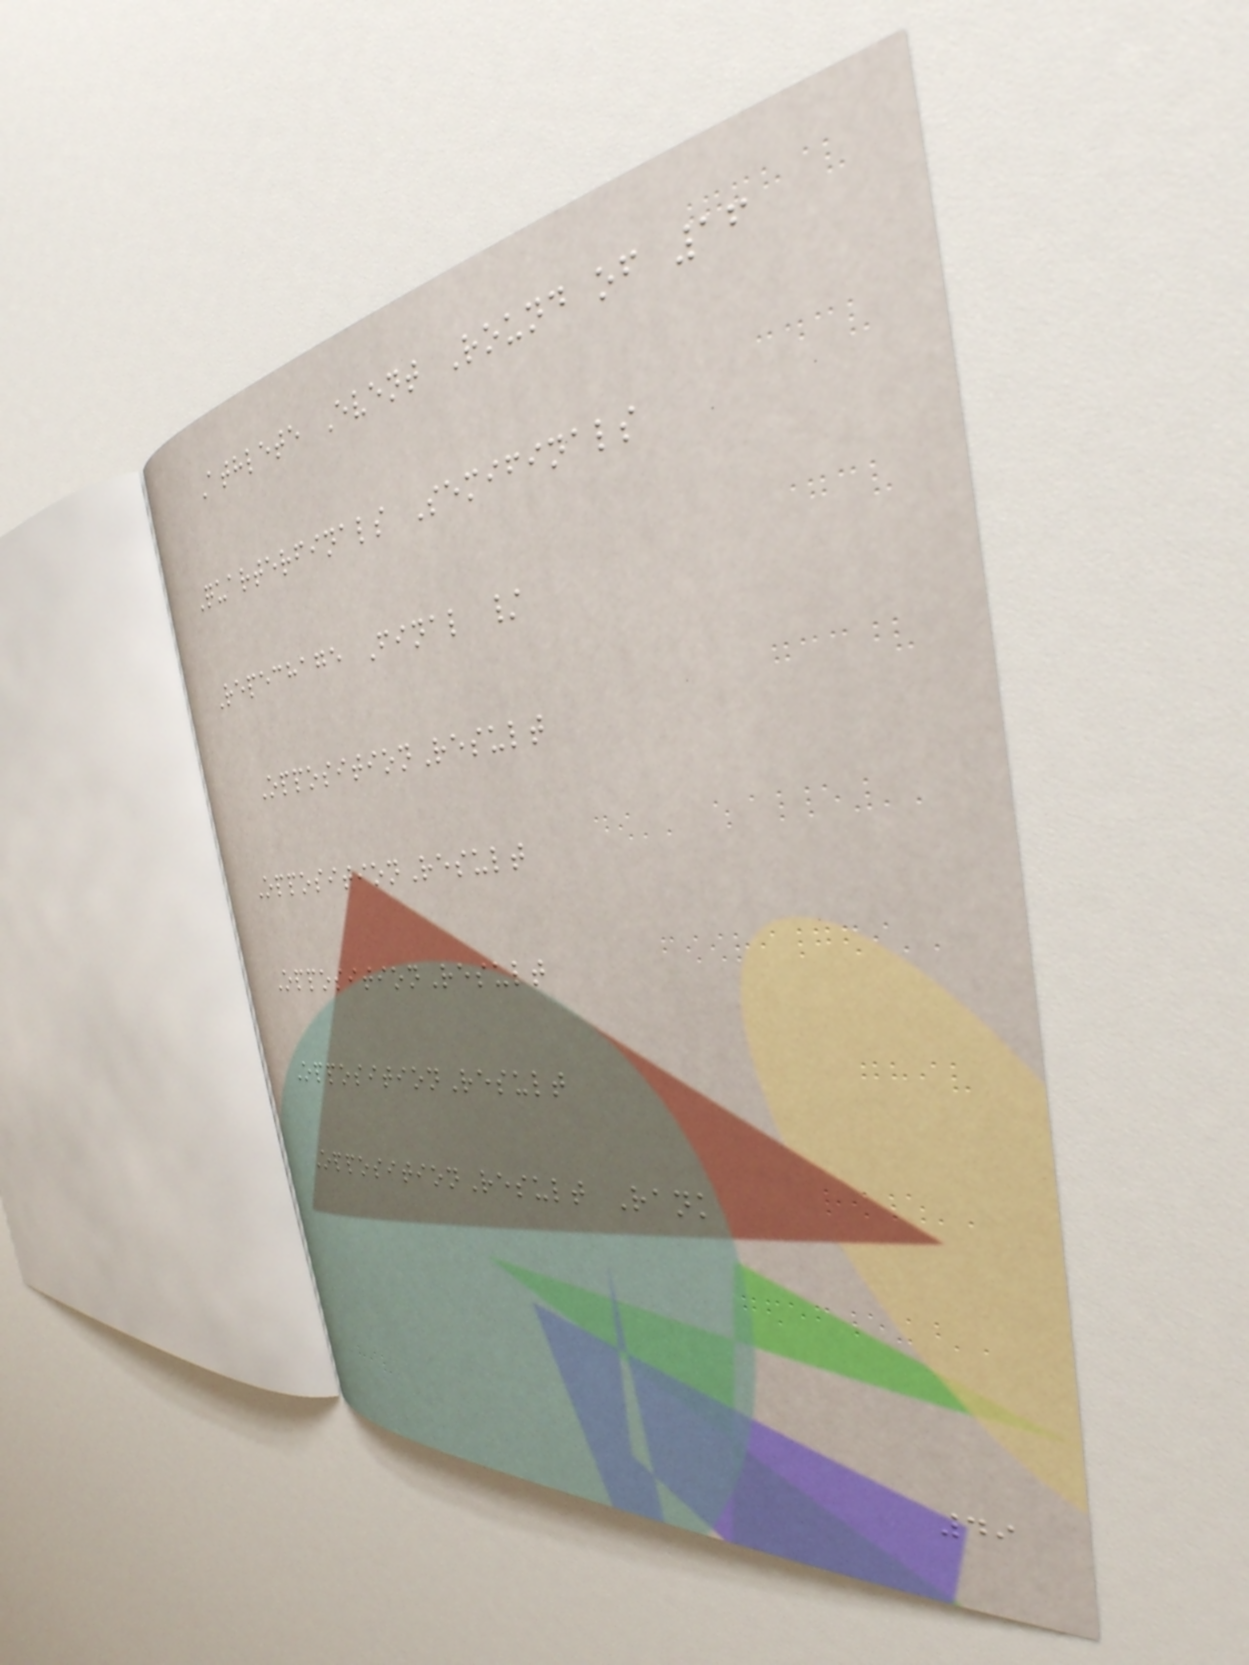Athlete Event Round of 16
Quarterfinals Semifinals
Repechage Final /
OppositionResult
OppositionResult
OppositionResult
OppositionResult
OppositionResult Rank
49
